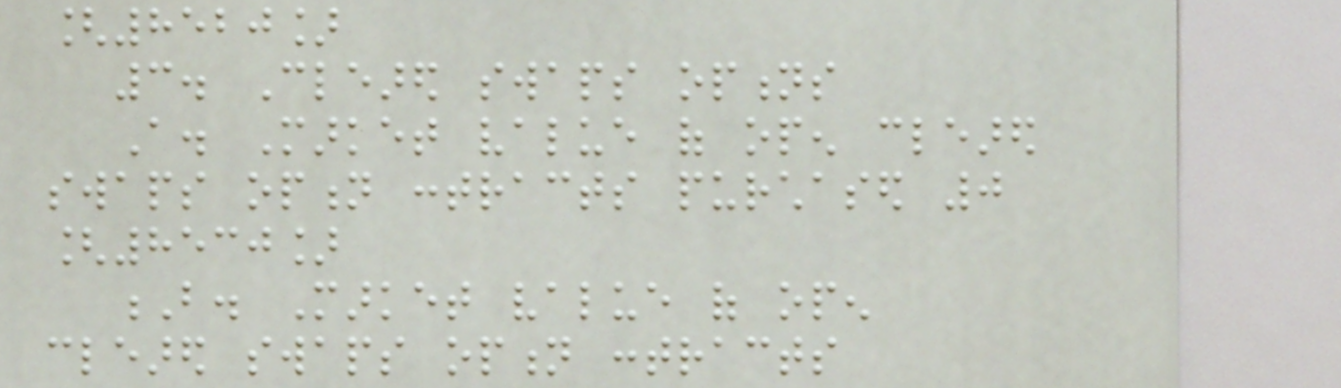[8520]
3. Cleared swaps options
A. Market value of open cleared
swaps option contracts purchased 0
[8530]
B. Market value of open
cleared swaps option contracts
